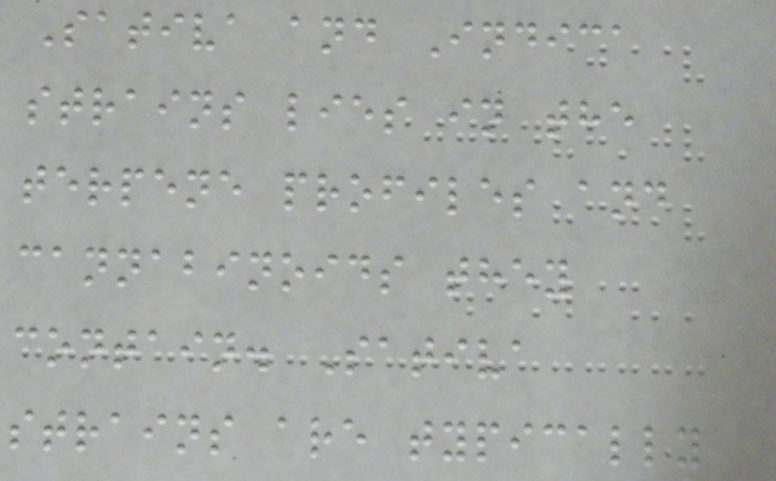Sativa and Indica
strains lies in the
terpene profiles and
cannabinoids they
contain. Sativa
strains are typically
